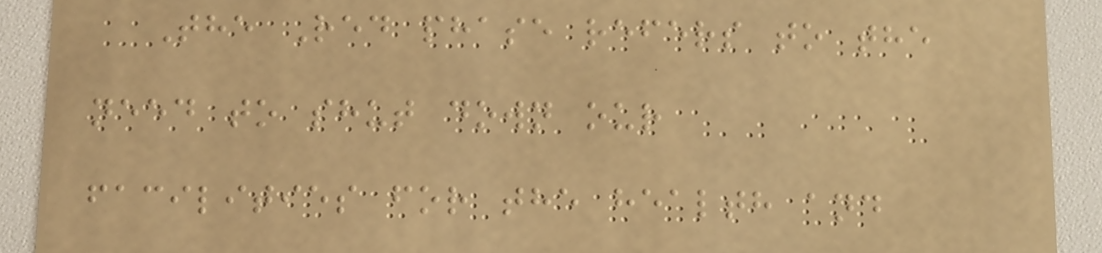The Red phase refers to the
need to shut down our
facilities for the health and
